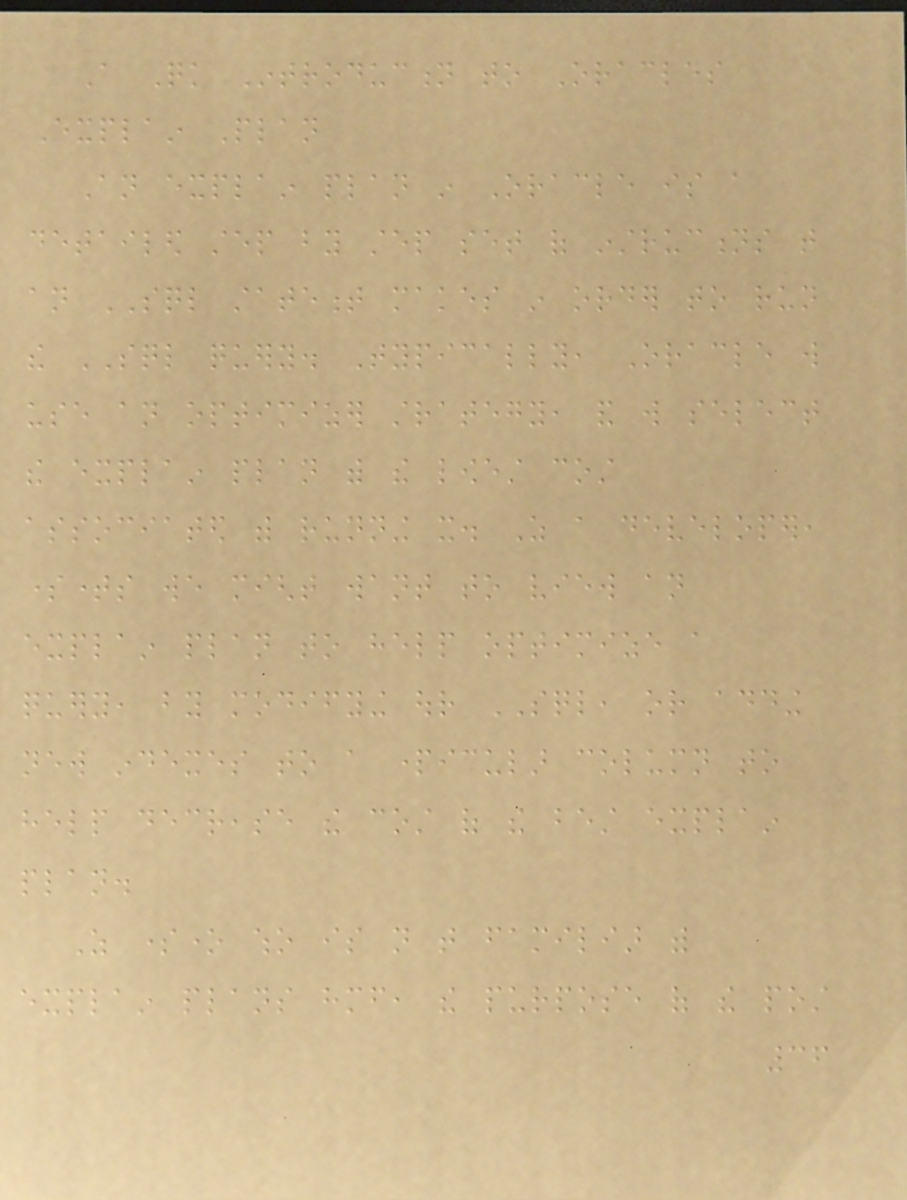A Quick Introduction to Oracles
Explain Plan
An explain plan in Oracle is a
detailed step by step set of instructions that
an SQL statement makes in order to run
the SQL query. Typically, Oracle will
use an optimizer strategy, and will select
the explain plan with the lowest cost
associated with running it. As a developer,
sometimes we might want to view an
explain plan to help optimize a
query, by modifying our SQL, or adding
new indexes to a particular column to
help decrease the cost of the best explain
plan.
As someone who is not that familiar with
explain plans himself, the purpose of the post
36
